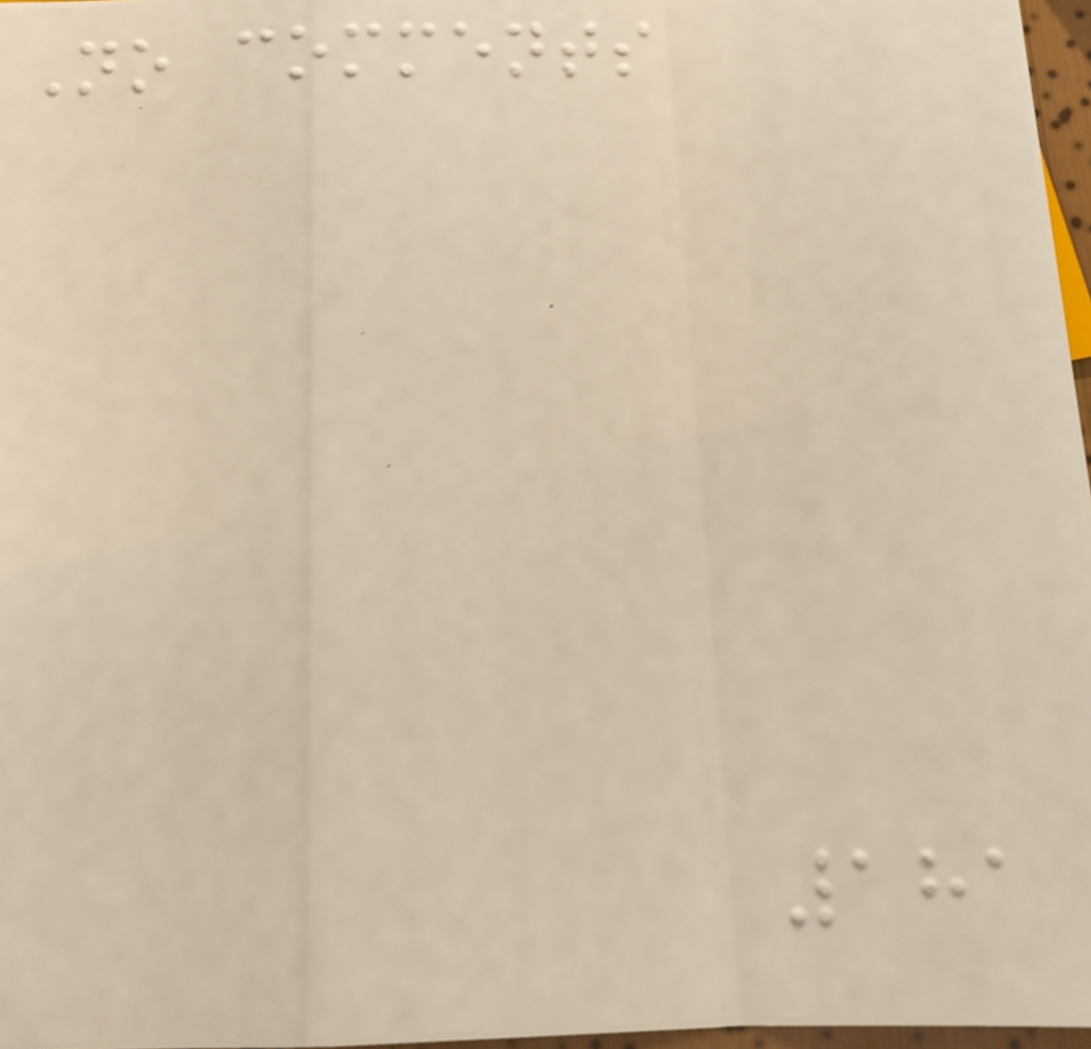No comments
181
